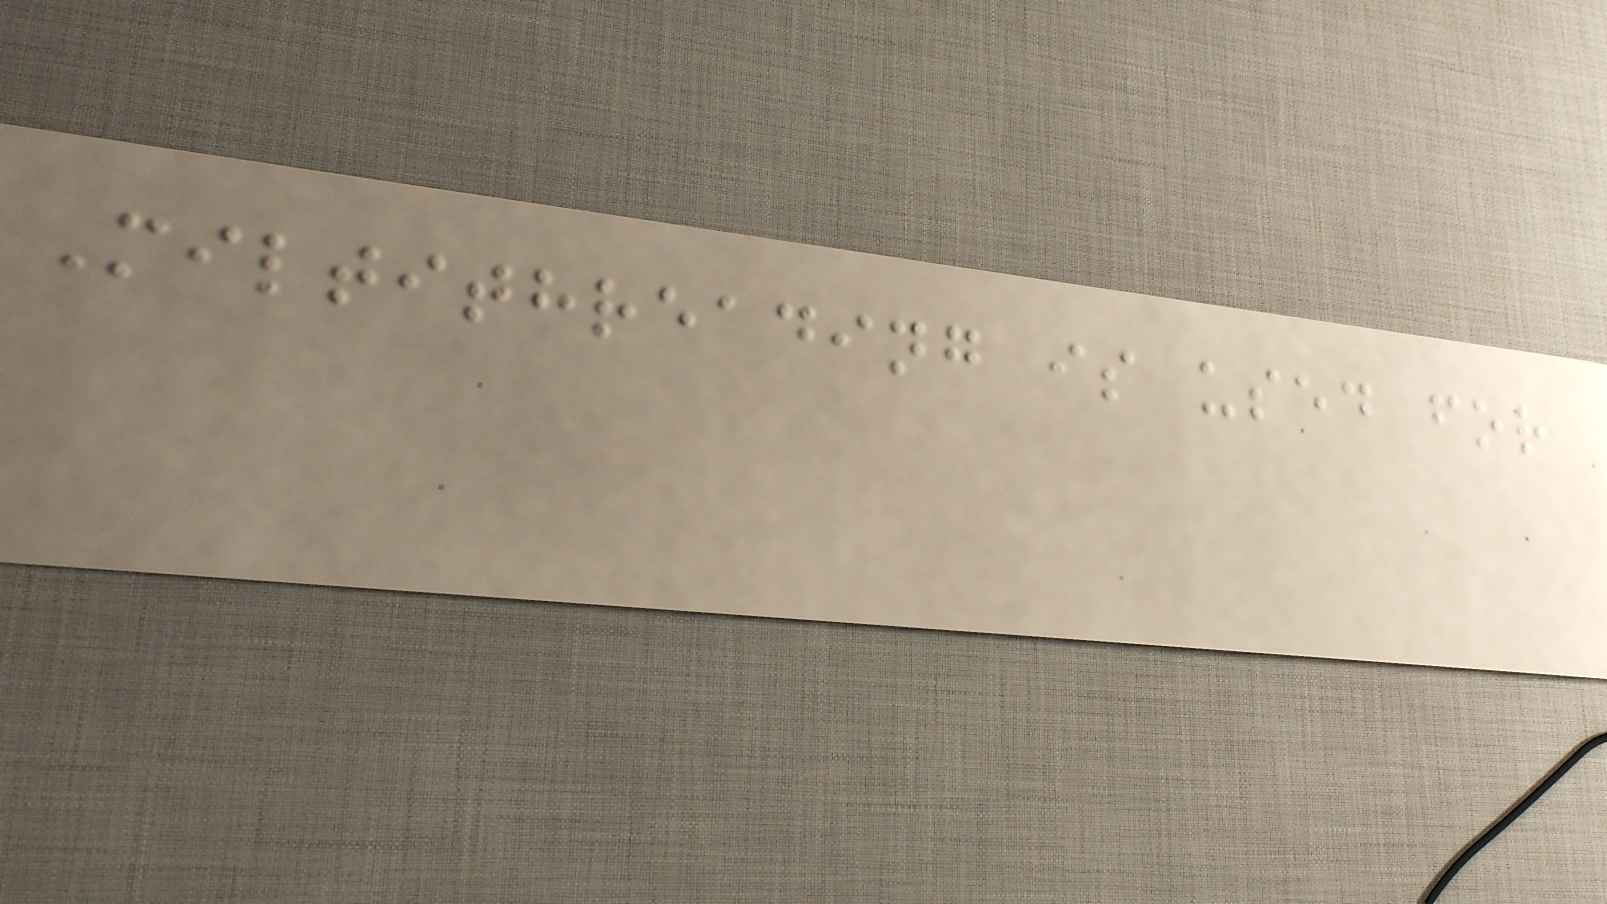Miltithreading is used for
